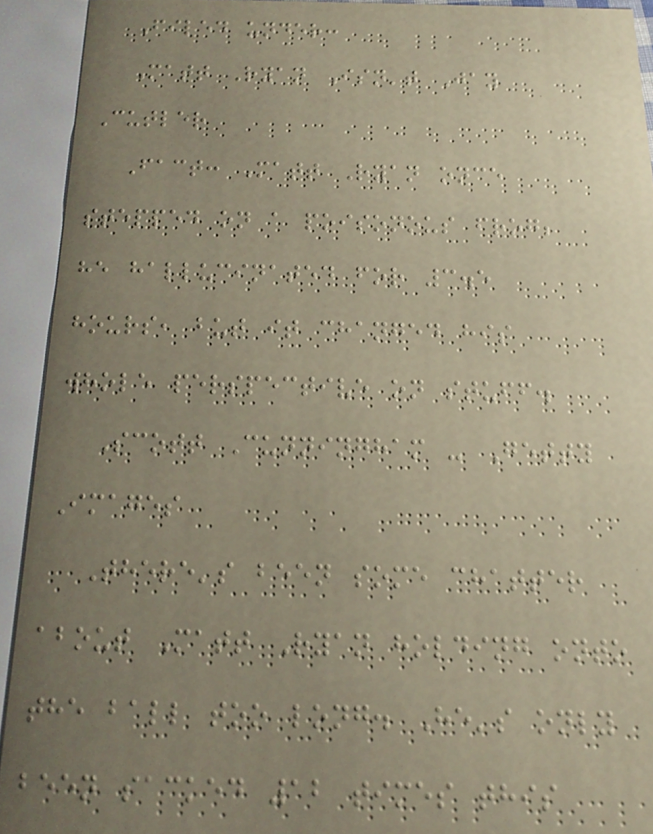Filed under:
Matt Ryan Isn't Jay
Cutler
Fact: Matt Ryan once
stepped on a poisonous frog;
he hallucinated for 3.5
hours, but it changed his
whole perspective on stuff.
Scott Cunningham - Getty
Images
There's been some chatter
about Matt Ryan holding onto
the ball too long. He's only
been sacked 12 times this
